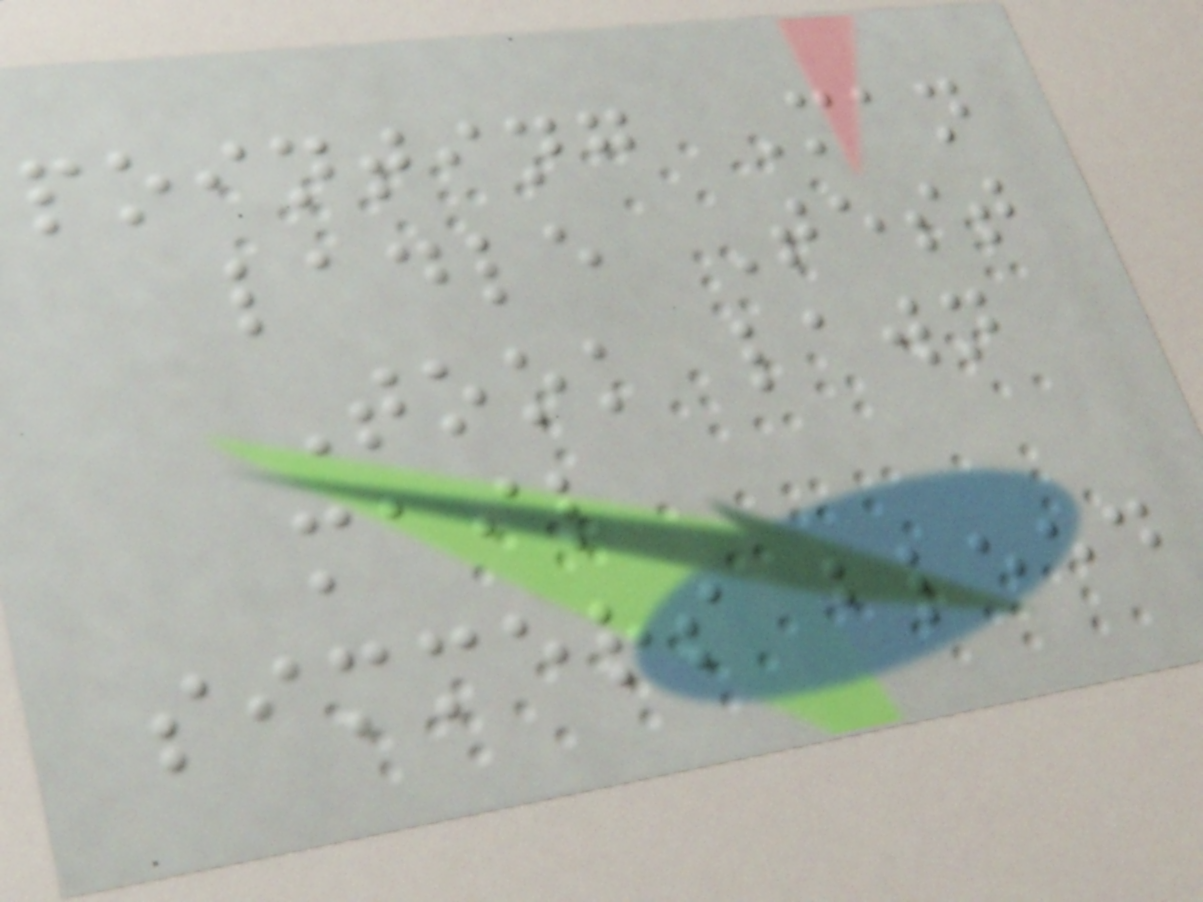pointing Man
ladle Test
Took lawn
mail
simmers bleed
